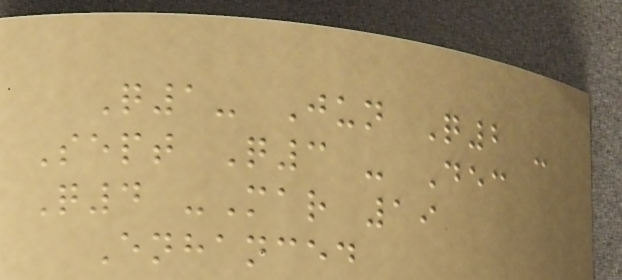Q1- Jun Q2 -
Sept Q3 - Dec
Q4 -Mar 19
Enhanced
